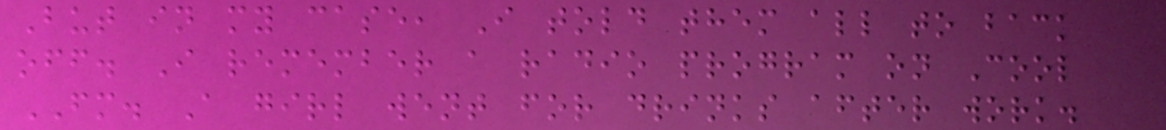But in my case, I told them all to back
off. I remember a radio program on Cool
FM. A girl went for drinks after work.
